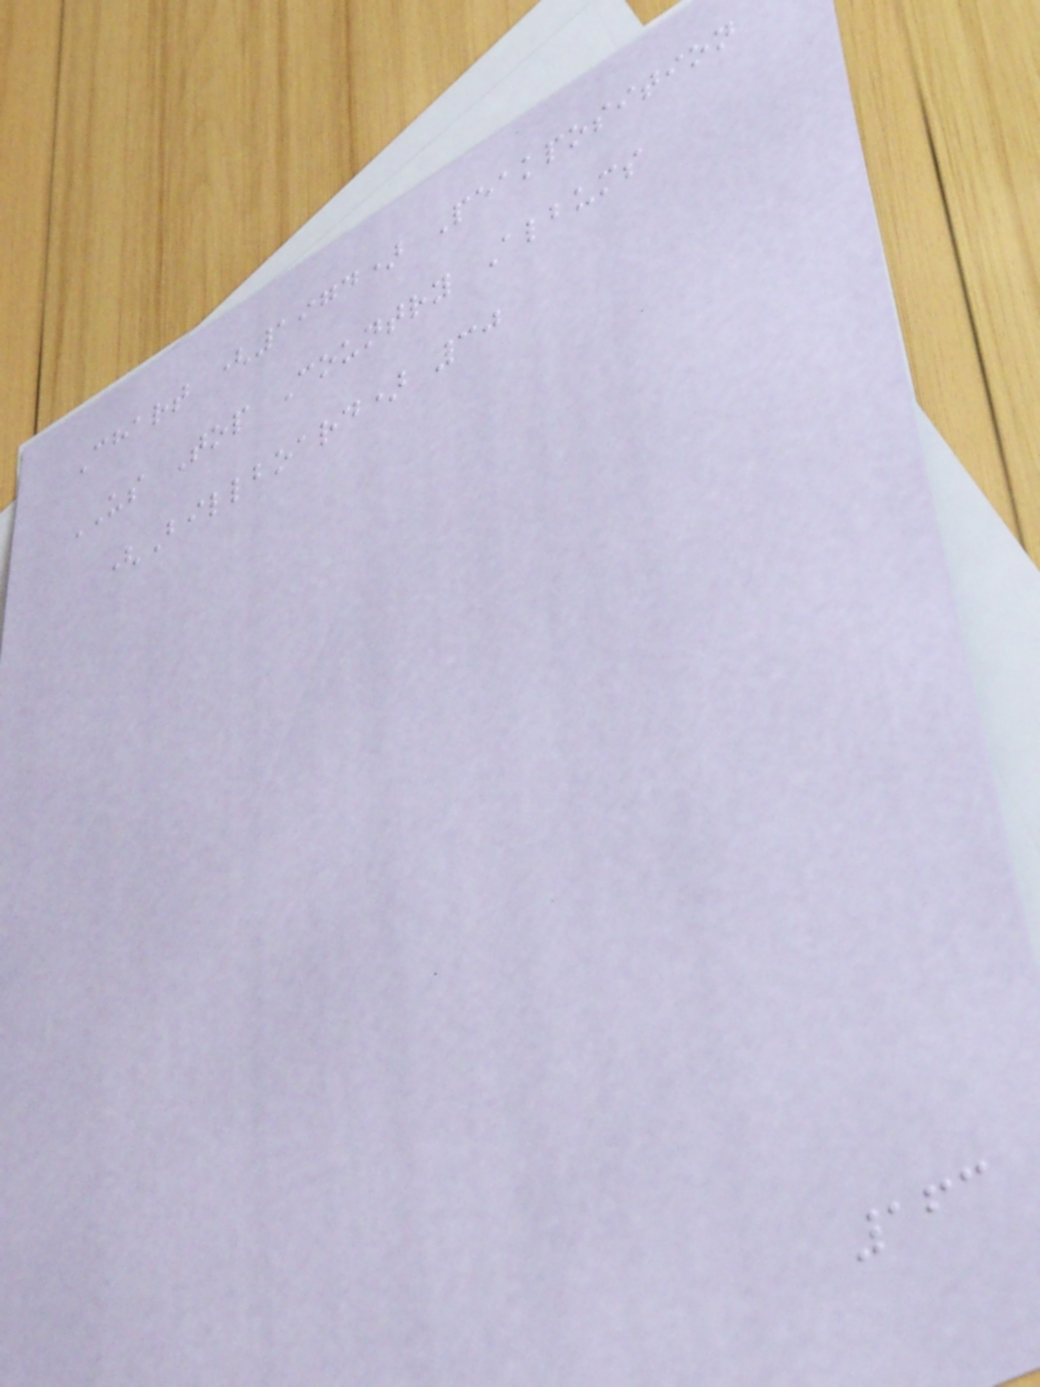Chart (1974) Peakposition
US Top Country Albums
(Billboard) 30
163
